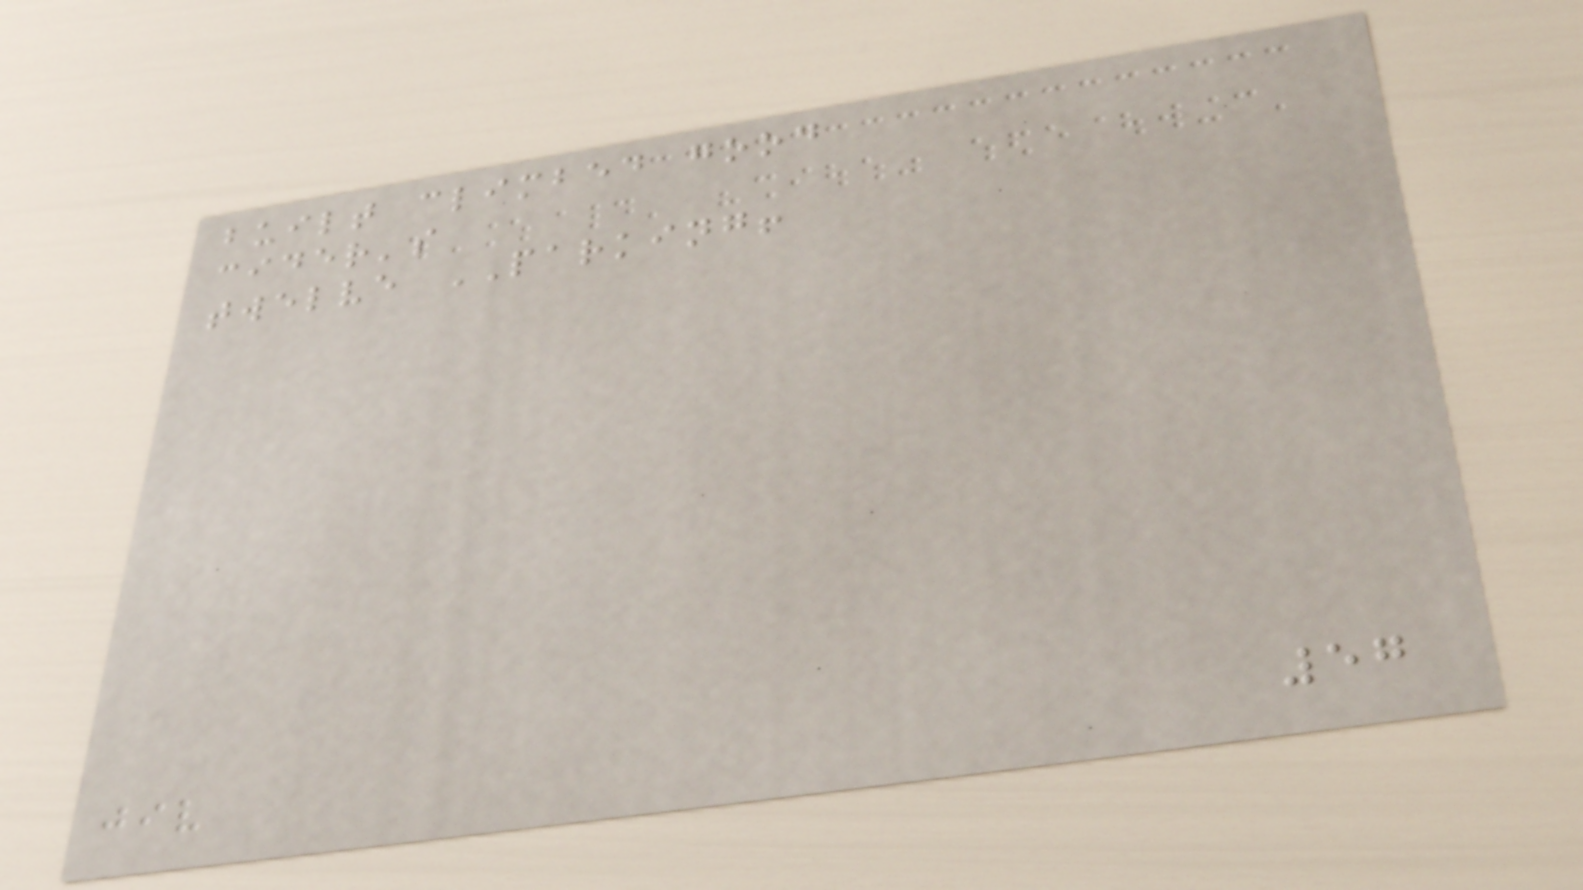built climbed good
cider's
twelve PARKING!
57
